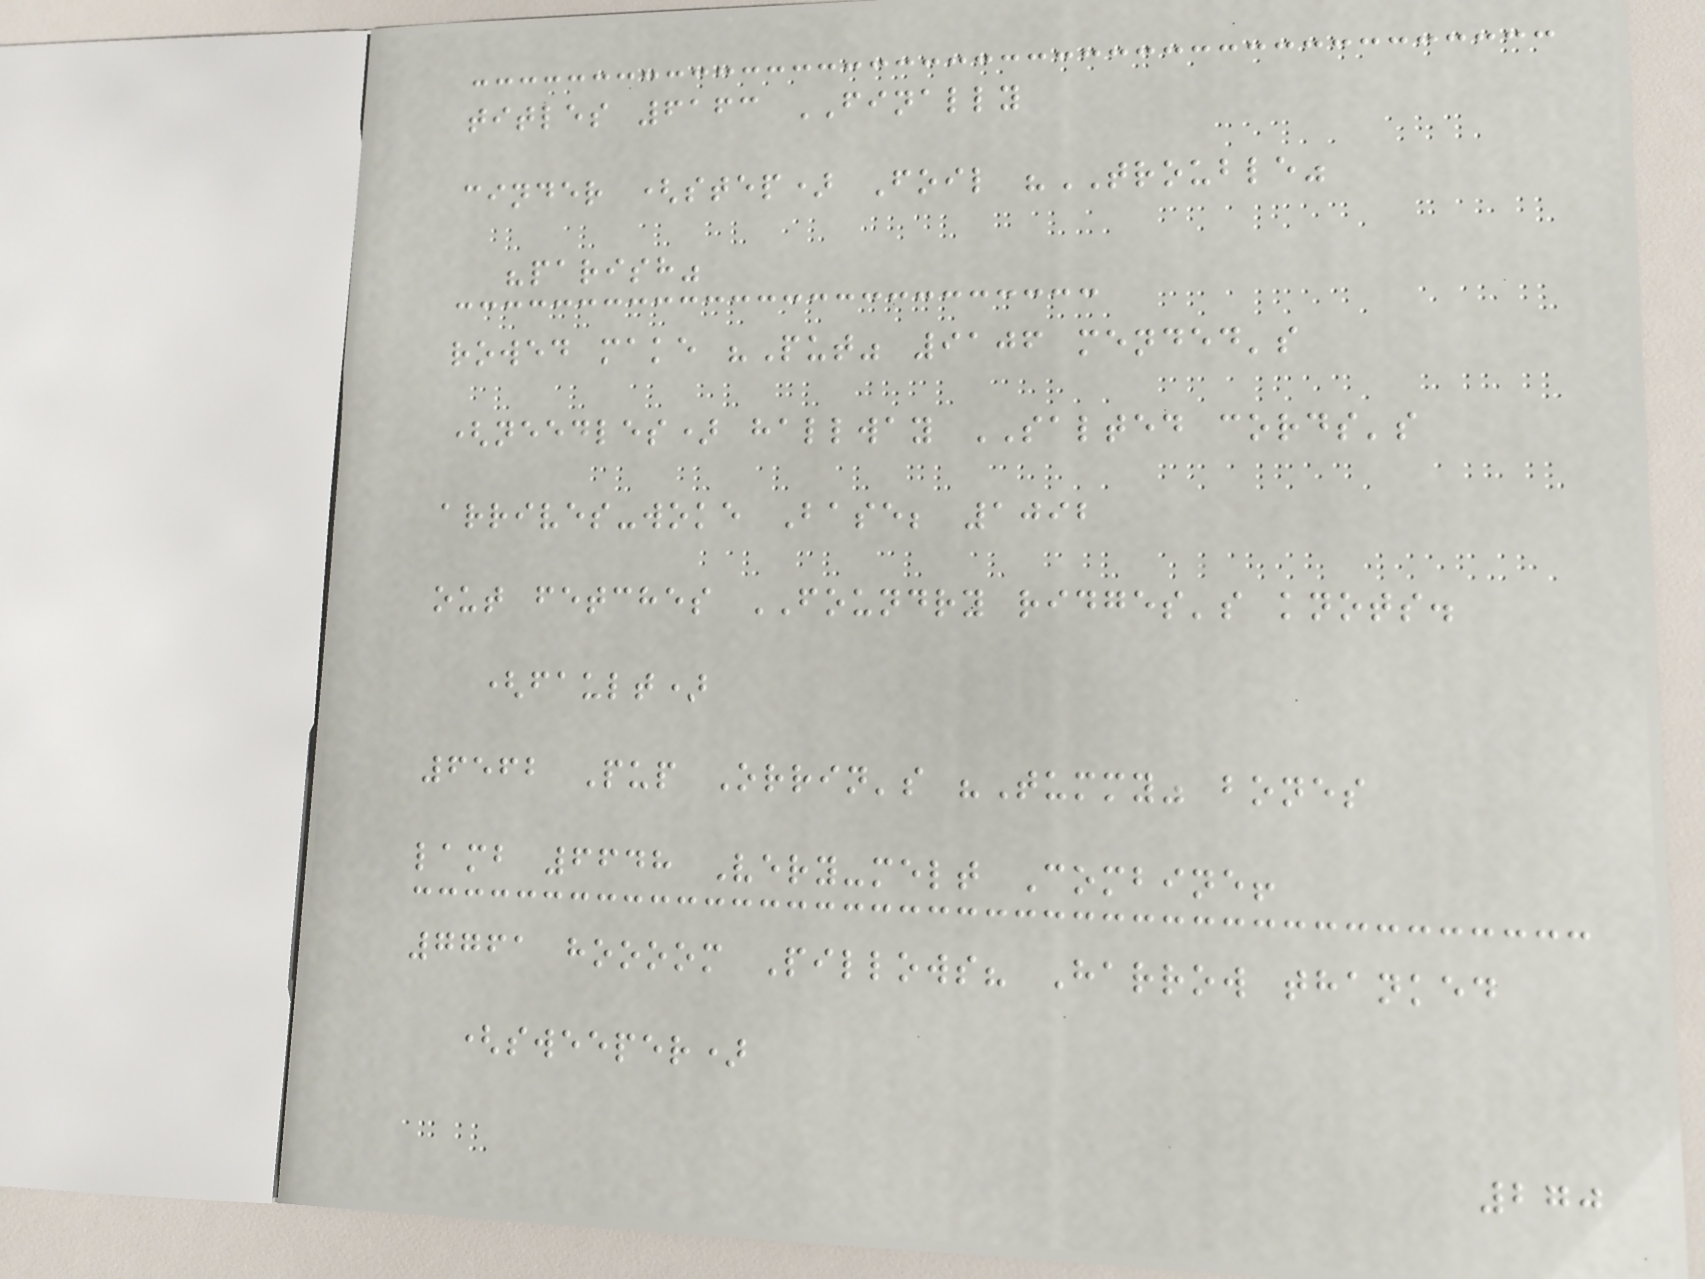titles 6163 FINALLY
cinder (step) Foil "TROUBLE"
"parish"
rowed make "Put" 9106 mended's
(needles) hallway SALTED cords's
arrives-woke Base; 1092
out fetches FOUNDRY ridges's knots.
(fault)
6562 Pup Orrin's "Tummy" bones
lamb 6648 Very-melt Combine!
7761 hoooom Pillows? Harrow thanked
(sweeper)
270
